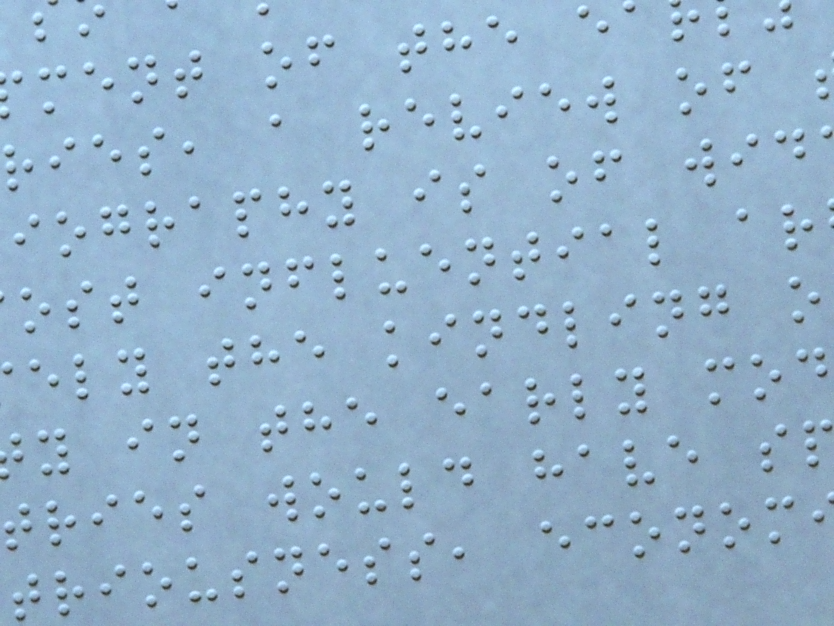ment of the e
ries, a review of
iography is of wid
ost influential ar
ely the kindling o
y in the early mod
tries would have s
triousness, econom
